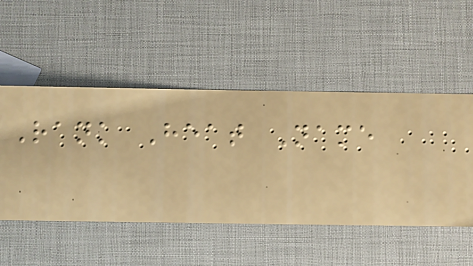Rank Heat Name
